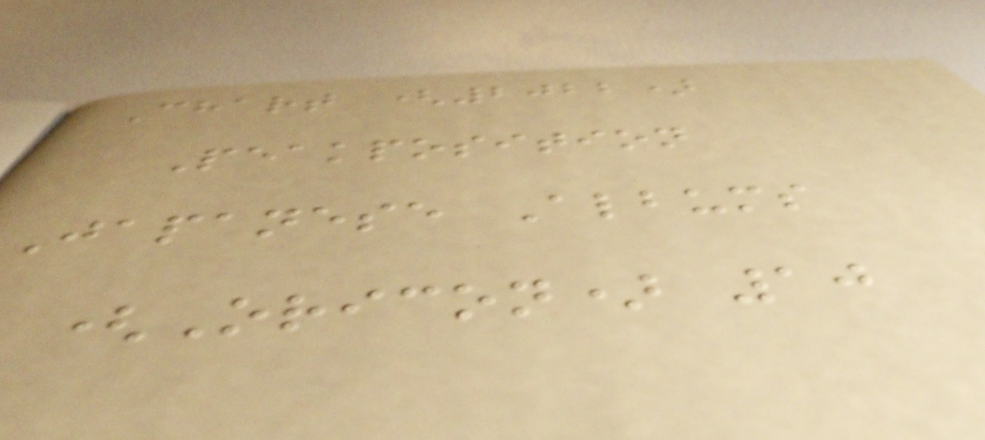Chart (2022)
Peakposition
Japanese Albums
(Oricon) 10
